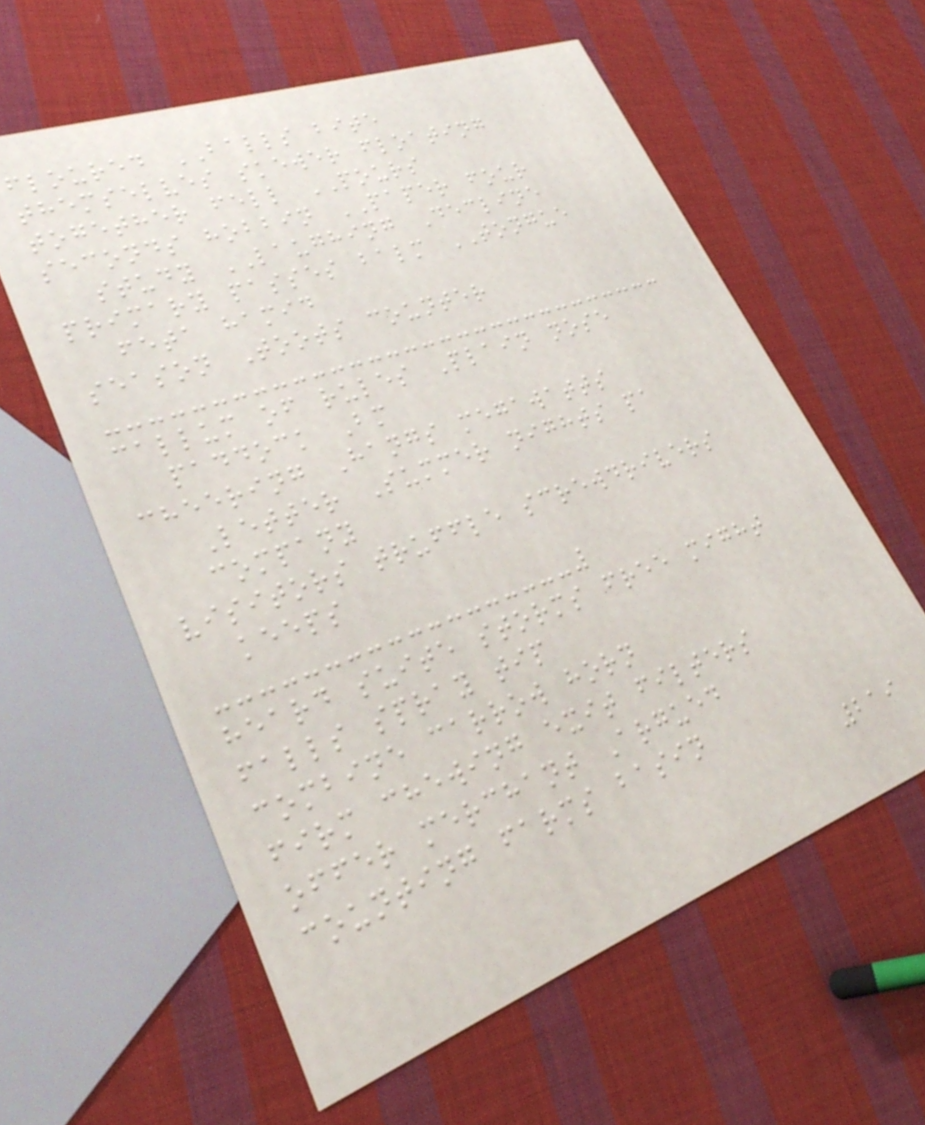floured BALLS bite
themselves skewer floating
together fell POURS
seconds hobbin PAPER four
study LAUGHING Decline
primary passes balm TONGUE
feta hamid
season Toots counter
callum of rules Plain nose
paddock Bm
cheering Hangs megawatts
Letter Summer nights pa
company
visitors truffle screwdrivers
keeps
heard suite storms free might
falls spray tip
combine carrow horn
firm chewing exit filters
offer merchant Argued
counting farms basin
219
